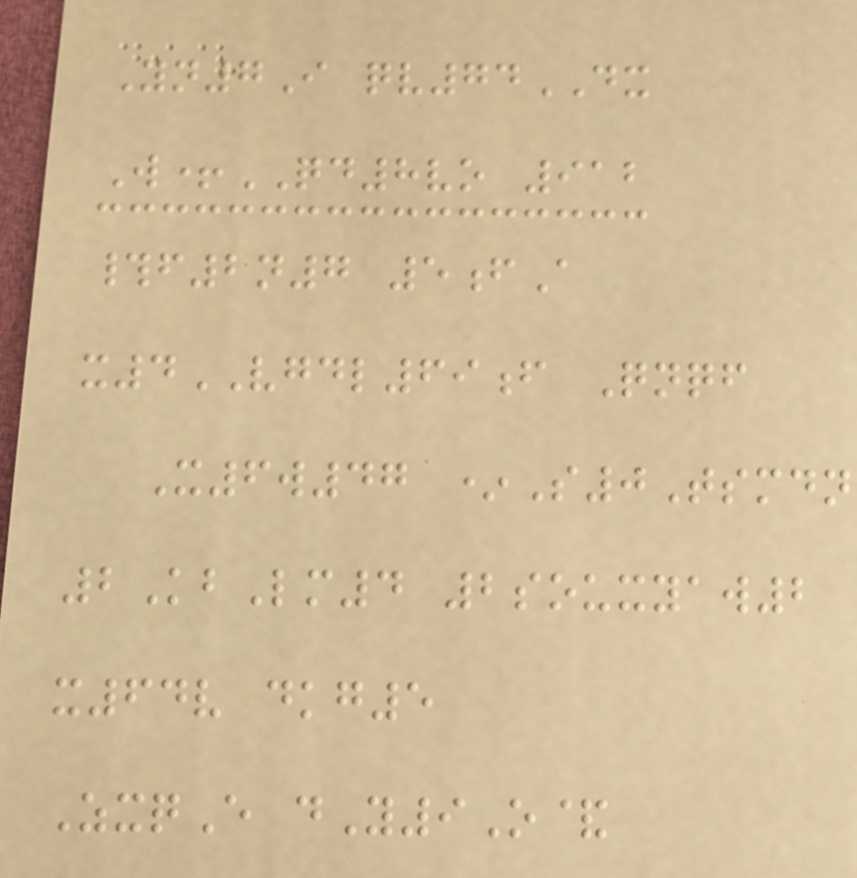Yn7I qv74DX
W+QD8vo 912
#f2n7 5fA
x4VGDL69f Qnqf
X6w47 *S0Tsmdn
2KbLm4 2souxyaw2
x64v dkg5
ZxqE dY9O&
